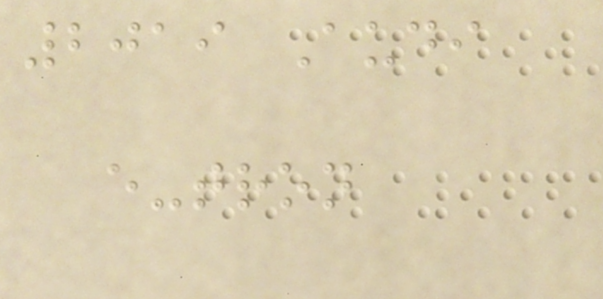2019 Audi
e-tron
